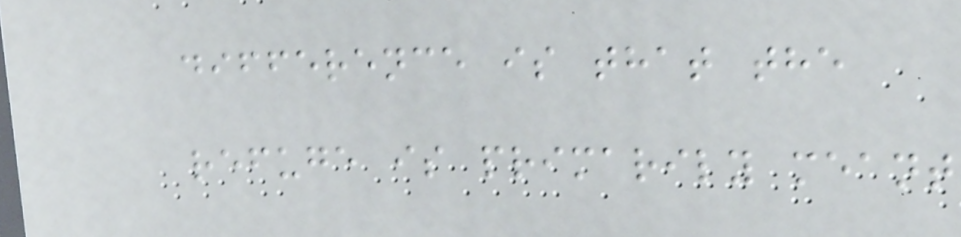difference is that the
refuge is primarily meant
